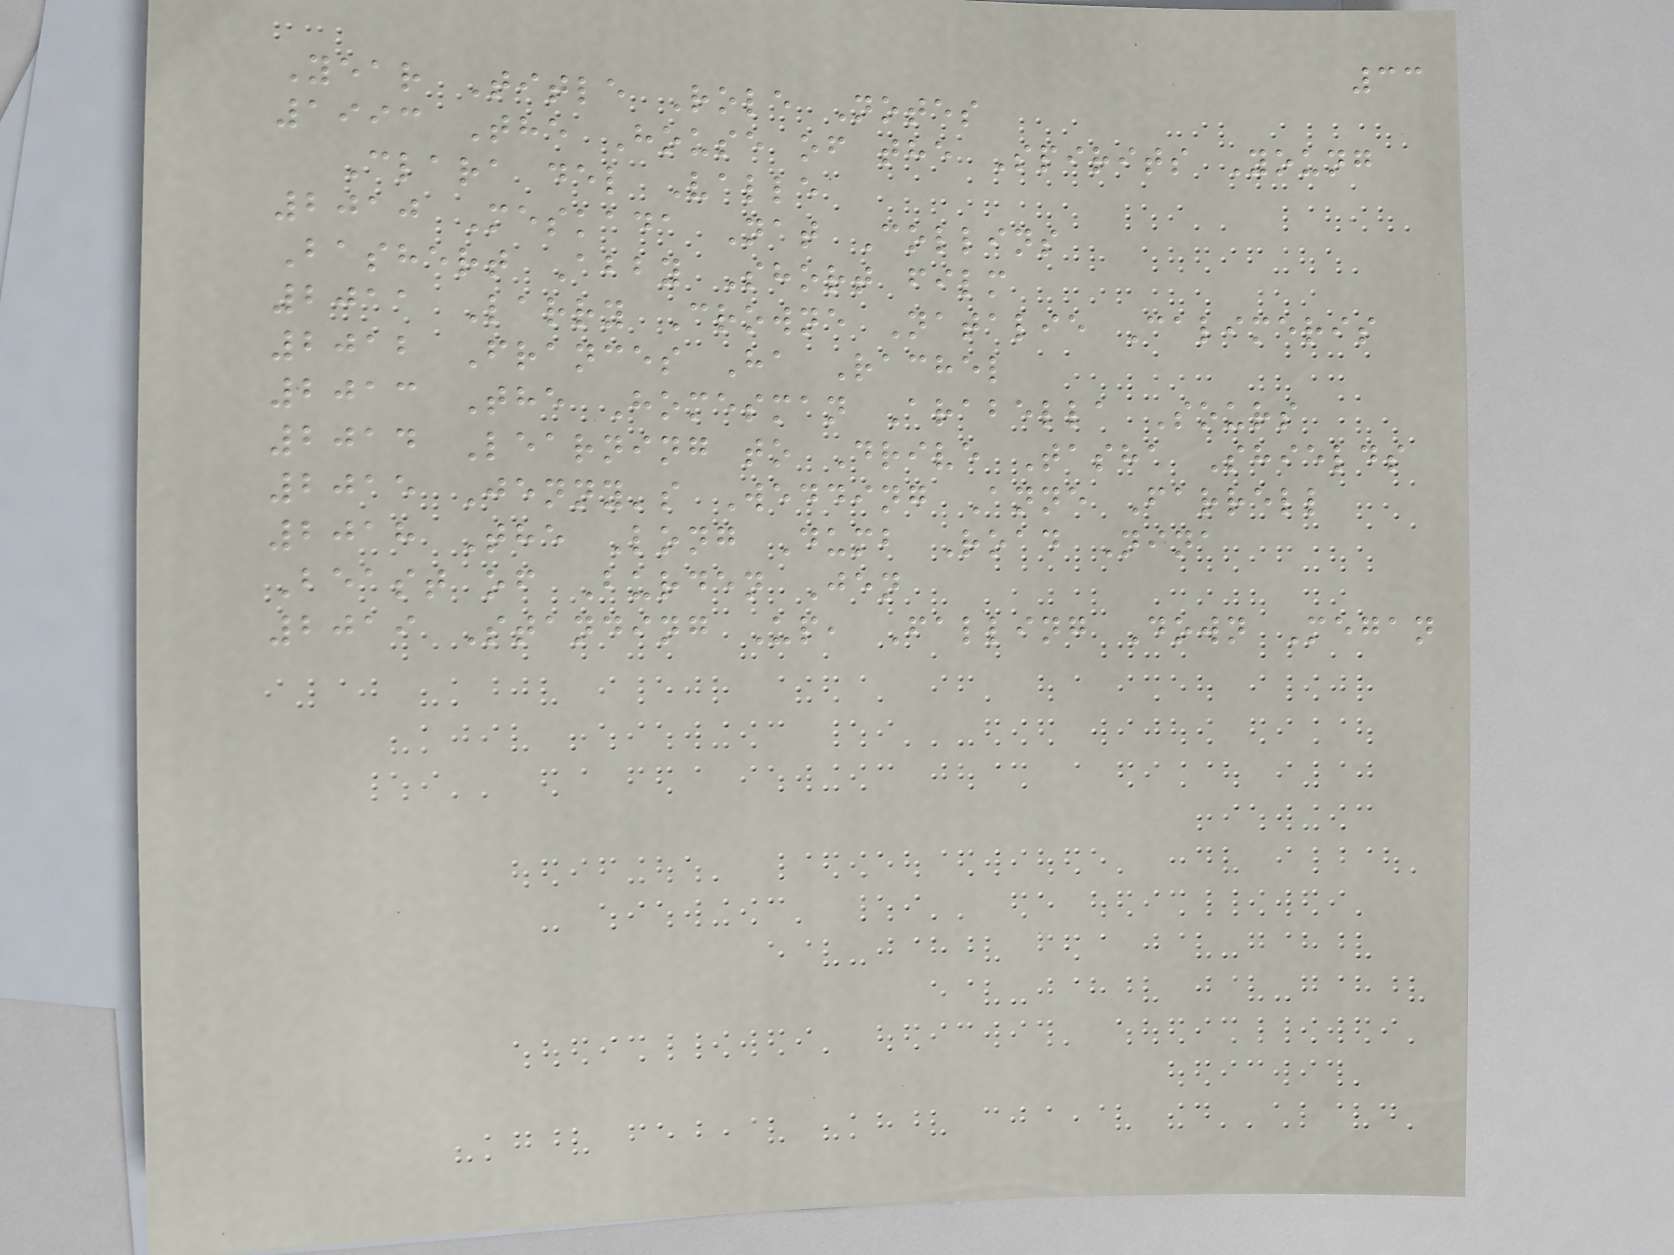33
Year Title Role Notes
1993 The House of the Spirits Young
Clara del Valle
2010 Meskada Nat Collins
Bashert Abby Short film
2011 Larry Crowne Natalie Calimeris
2012 Frances Ha Rachel
2013 The Homesman Arabella Sours
2014 Learning to Drive Tasha Shields
2015 Jenny's Wedding Anne Farrell
2018 The Long Dumb Road Nina
Beast of Burden Jen
2019 Standing Up, Falling Down Megan
